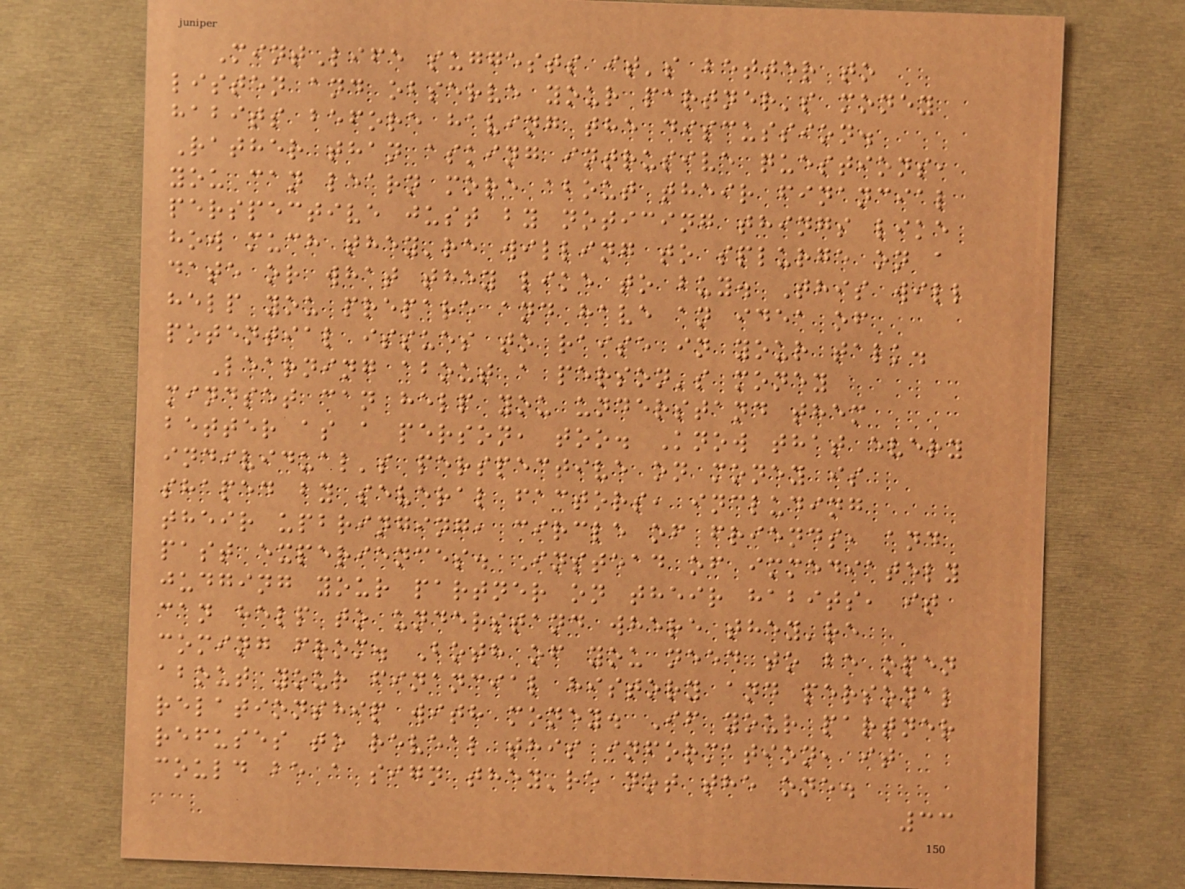MintLife suggests it's better to
listen and observe your partner's money
habits before having the discussion.
Rather than asking intrusive questions,
you can learn more about their financial
perspective just by noticing things like
how much they're willing to splurge on a
date or what they like to buy. This will
help you prepare and have an idea of
potential issues to raise in your talk.
Learning about a person's money
mindset can help you understand them
better as a person, too. Know that every
individual's perspective on money is
shaped by several factors, including
their upbringing, circle of friends, and
past experiences. Instead of immediately
judging your partner on their habits, it
can help to understand where they're
coming from. Both of you need to be open
about your financial history and personal
relationship with money. If your partner
refuses to reveal this information, it
could be a sign they're not the one.
33
